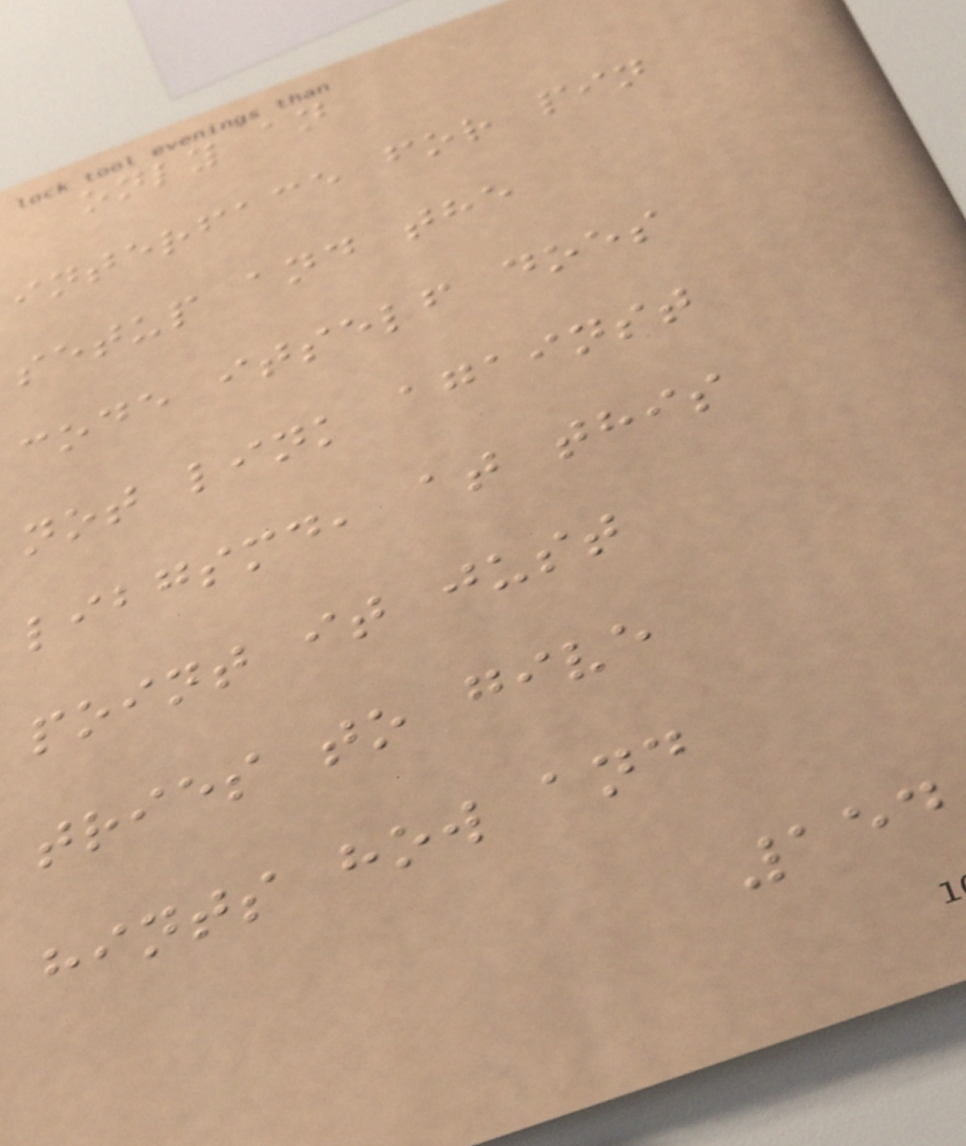only an
interface for pin
setup and the
code itself does
not link against
libgsmd, at this
point it just
tries to give
hints how and
154
